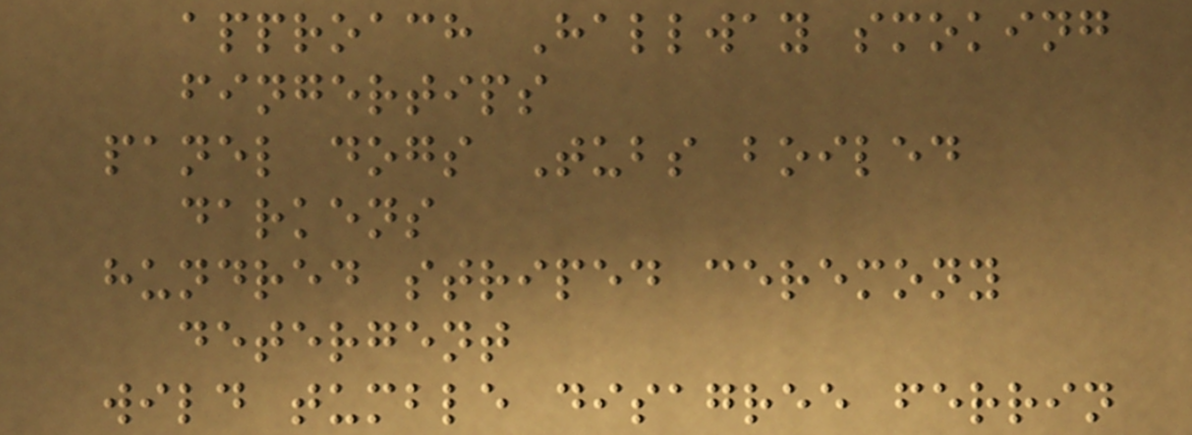approach Hallway smoking
fingertips
panel dogs Tubs boiled
darkens
hundred striped ceremony
detergent
wild tumble disagree ferrin
